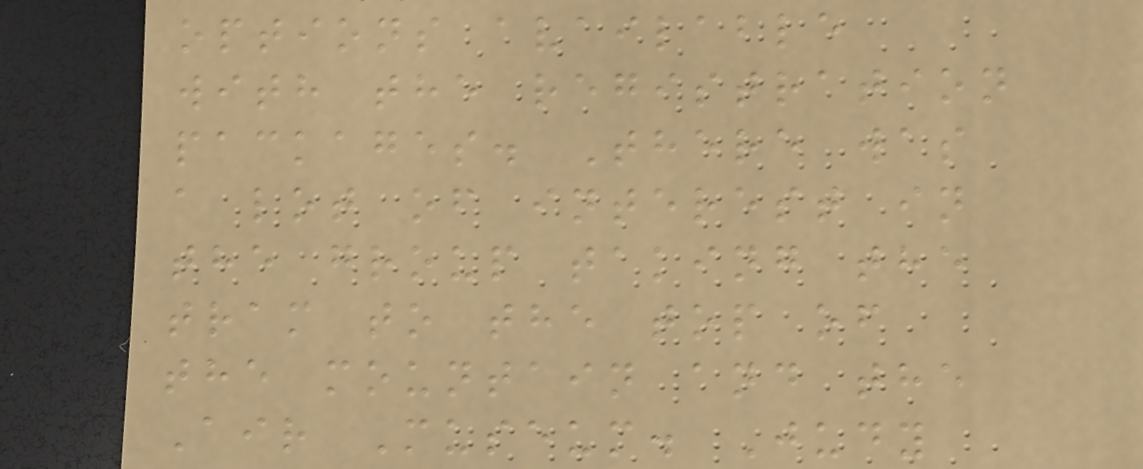options available
with the registration
packages. There was
a lot of interest in
the group taking the
tram to the top of
the mountain and the
Air Museum. Judy
